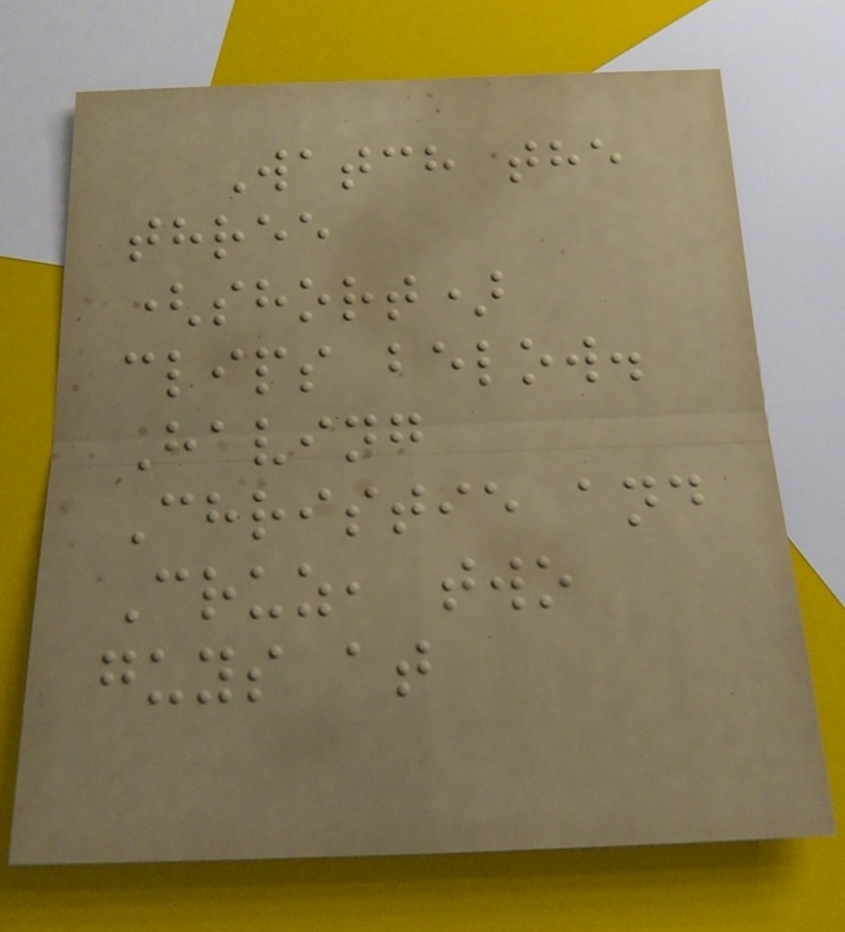Watch the
three
(short)
clips below.
Having
Christie and
Cruz, two
guys at
